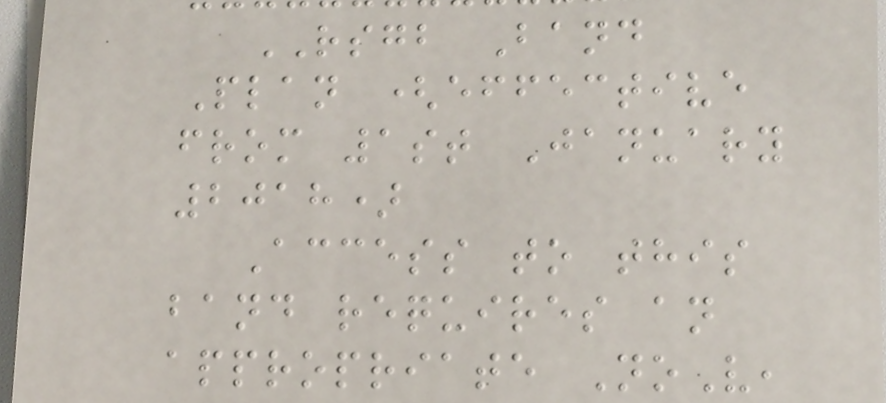RSGB Band
Plan (effective
from 1st January
2018)
Access to this
band requires an
appropriate NoV,
